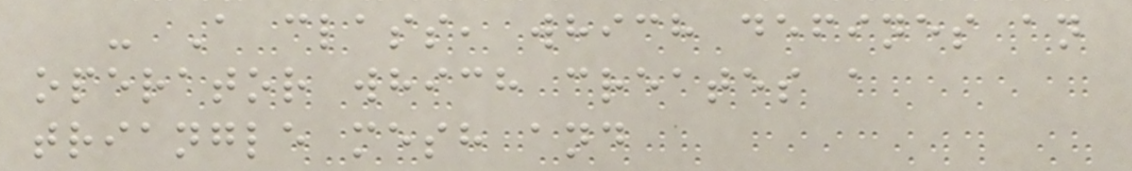- A class, which defines an
operator which creates a
triangle mesh and
